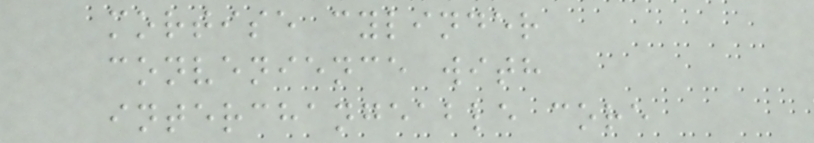mortise cylinder
convenience with
interchangeable core
